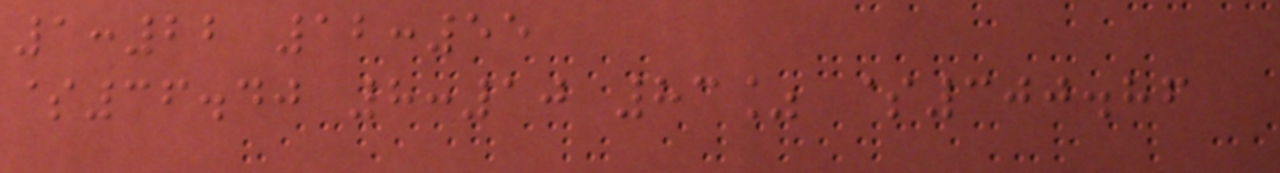1:22 12:55
$36.40 8:10 83% $300.86
